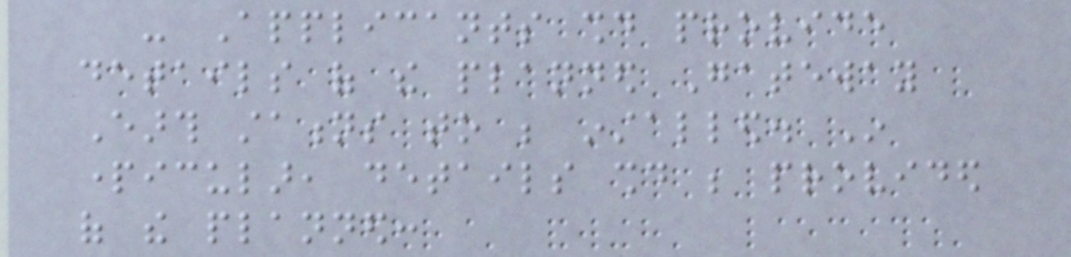- Applicants should provide
details of the planned Gateway
Earth stations to be installed. In
particular, details should be provided
of the planned:
